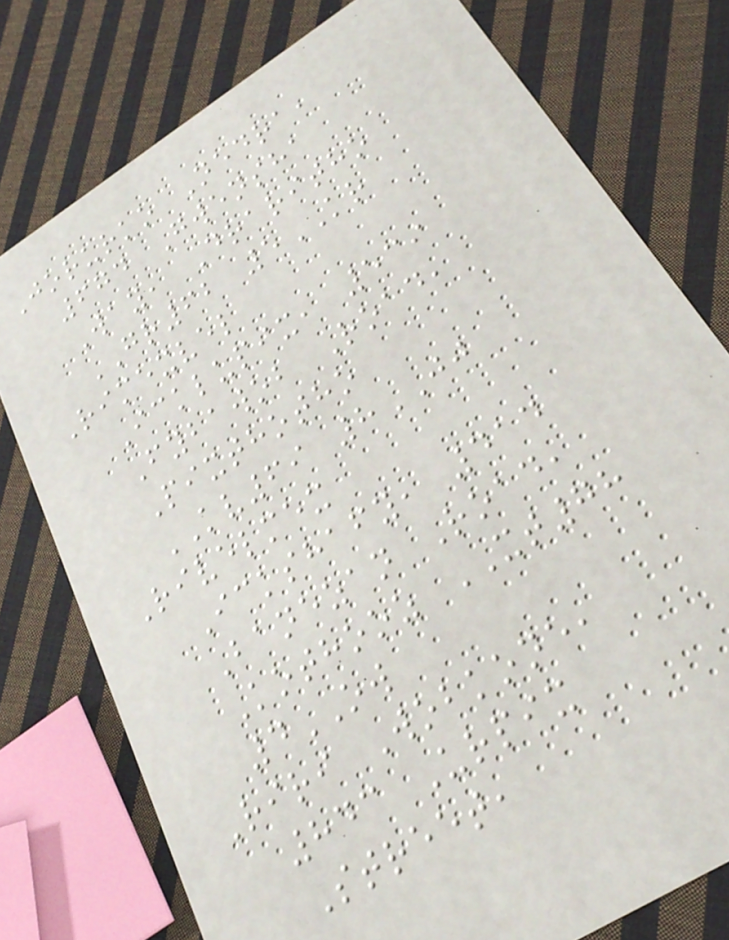Jorurko Nedra,
674 Gwensha
Way, Draritho
GR62 5KR
Rimexvel
Icklupix, 539
Fybawob Road,
Pixthotho
KV69 8JJ
Rivelmex
Ickshafy, 414
Banezan Road,
Kothooz XT78
4OW
Riri Wobkone,
843 Urpix
Street,
